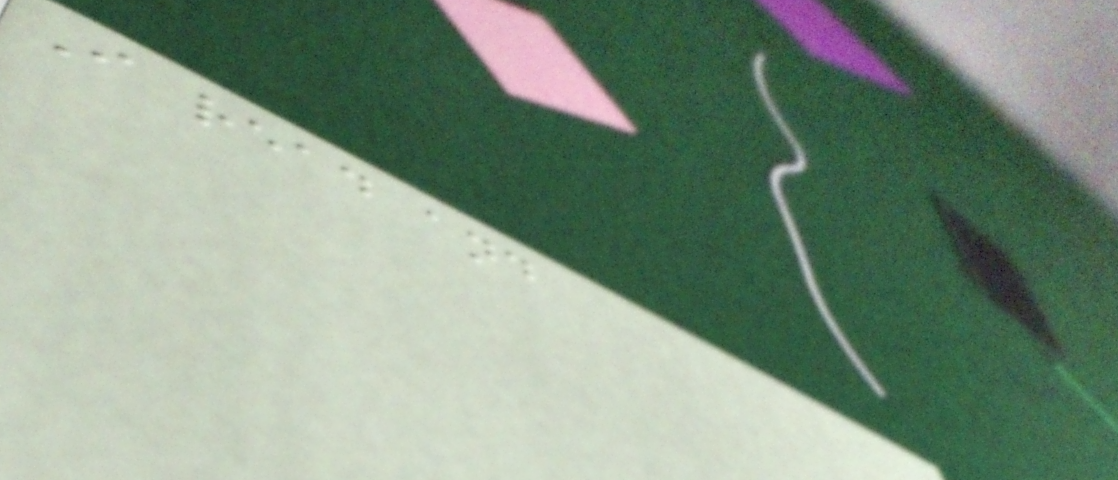I read and
